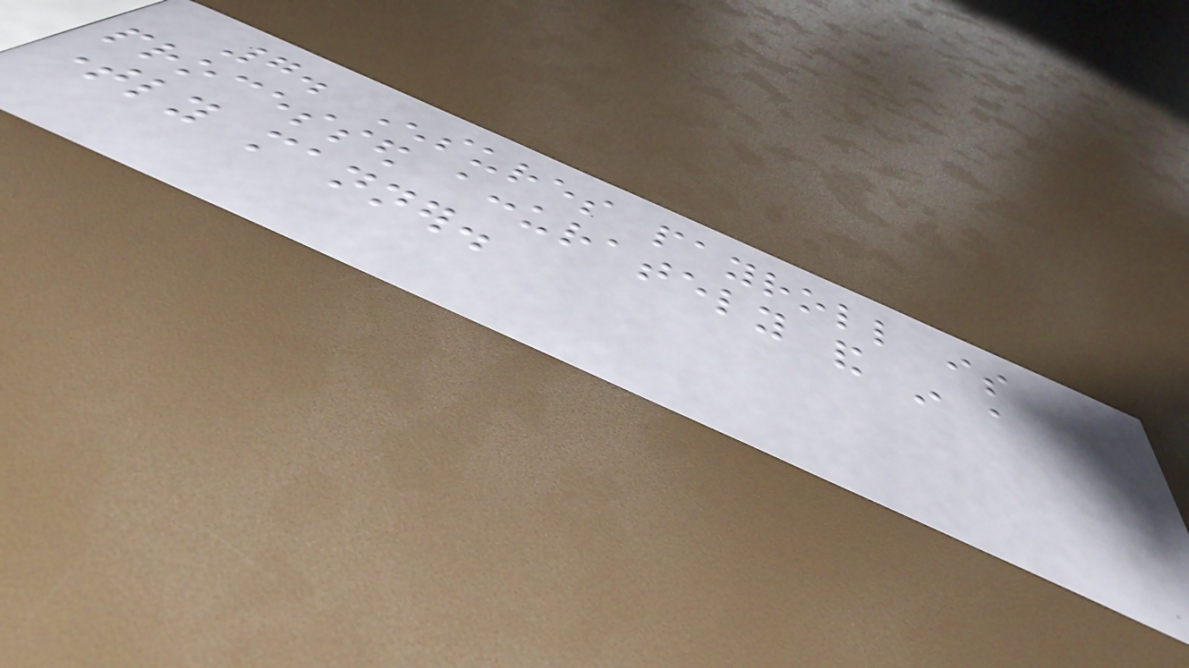7. Ensures payroll is
processed accurately and in a
timely manner.
